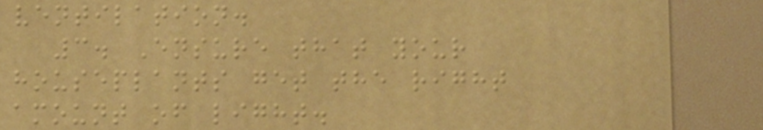ventilation.
3. Ensure that your
houseplants get the right
amount of light.
